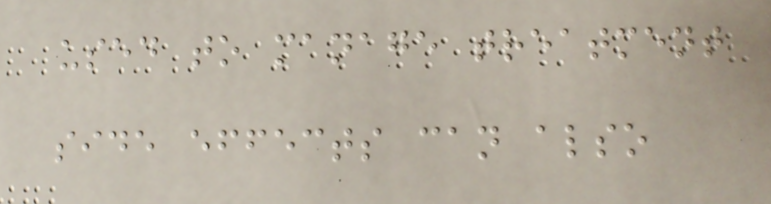used to manage treatment
side effects can also
